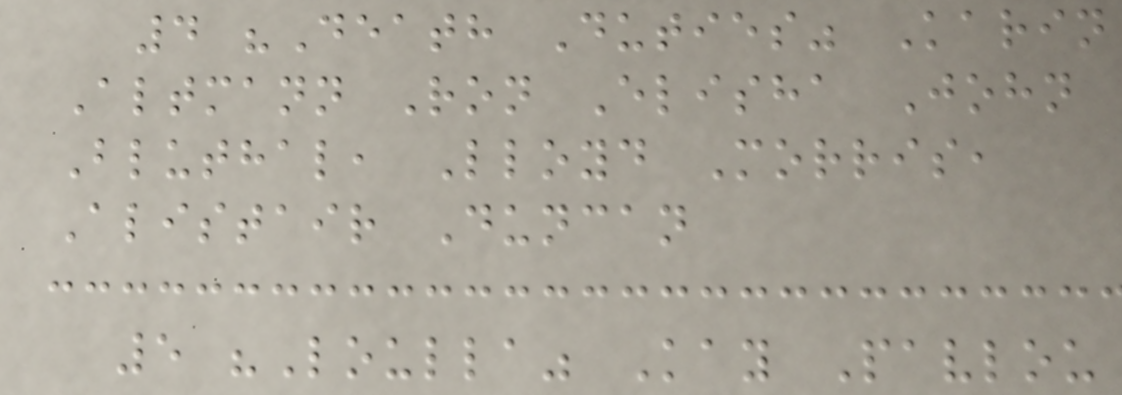4 "Death Duties" Karin
Altmann Ron Elisha John
Bluthal, Lloyd Morris,
Alistair Duncan
5 "Loulla" Kay Pavlou
